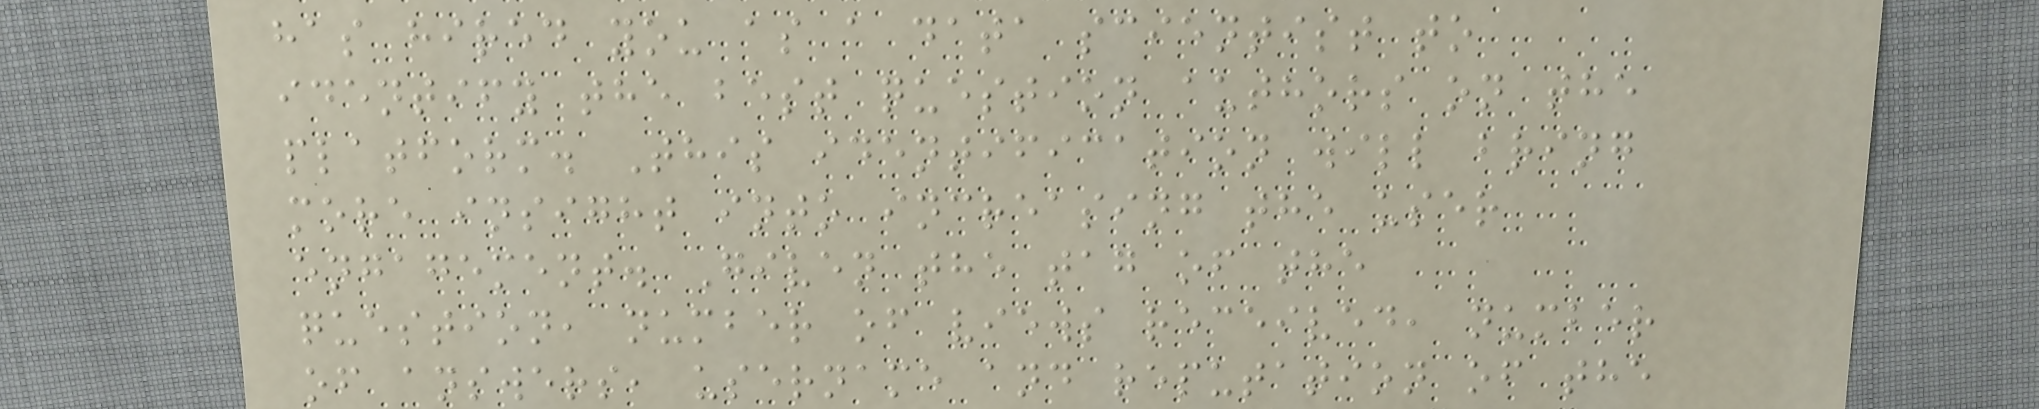has hired you as a data scientist to
identify the best question authors on the
platform. This identification will bring
more insight into increasing the user
engagement. Given the tag of the
question, number of views received, number
of answers, username and reputation of the
